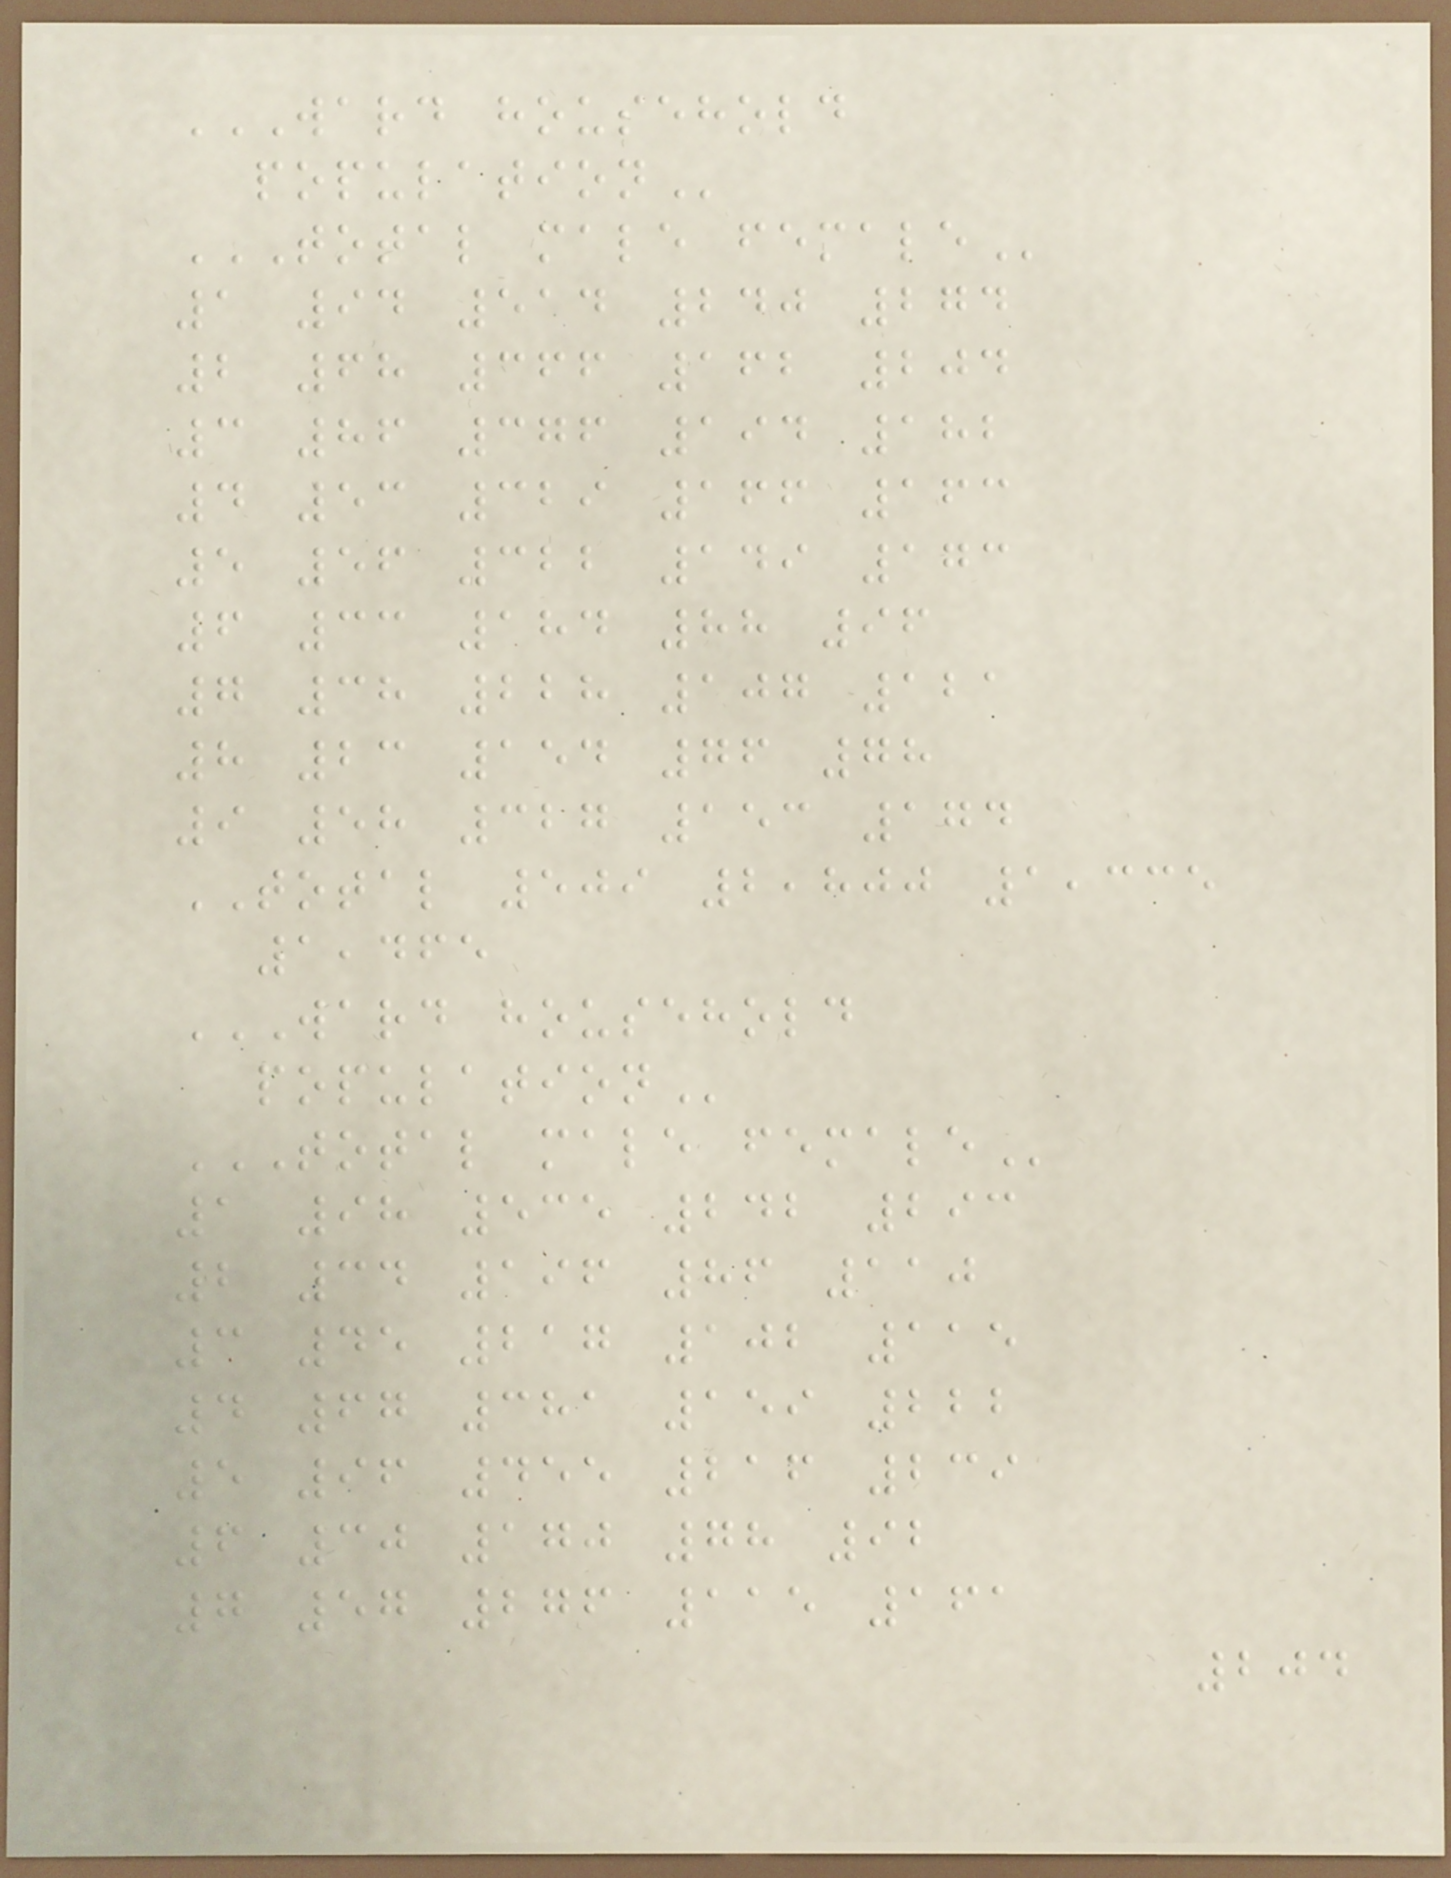WARD HOUSEHOLD
POPULATION
TOTAL MALE FEMALE
1 94 514 240 274
2 68 366 162 204
3 86 376 194 182
4 53 329 166 163
5 56 322 149 173
6 33 184 88 96
7 38 228 107 121
8 23 154 76 78
9 58 327 153 174
TOTAL 509 2,800 1,335
1,465
WARD HOUSEHOLD
POPULATION
TOTAL MALE FEMALE
1 98 535 242 293
2 34 196 86 110
3 45 217 102 115
4 67 381 159 222
5 96 455 216 239
6 30 170 78 92
7 57 276 115 161
204
